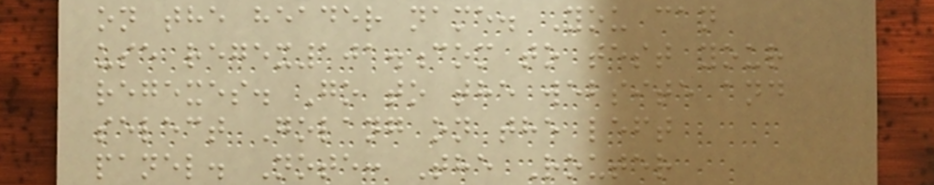on the header name. You can
use regex101.com to test your
regexes. Go to the website and
select Golang on the left
panel. Note: The Router
